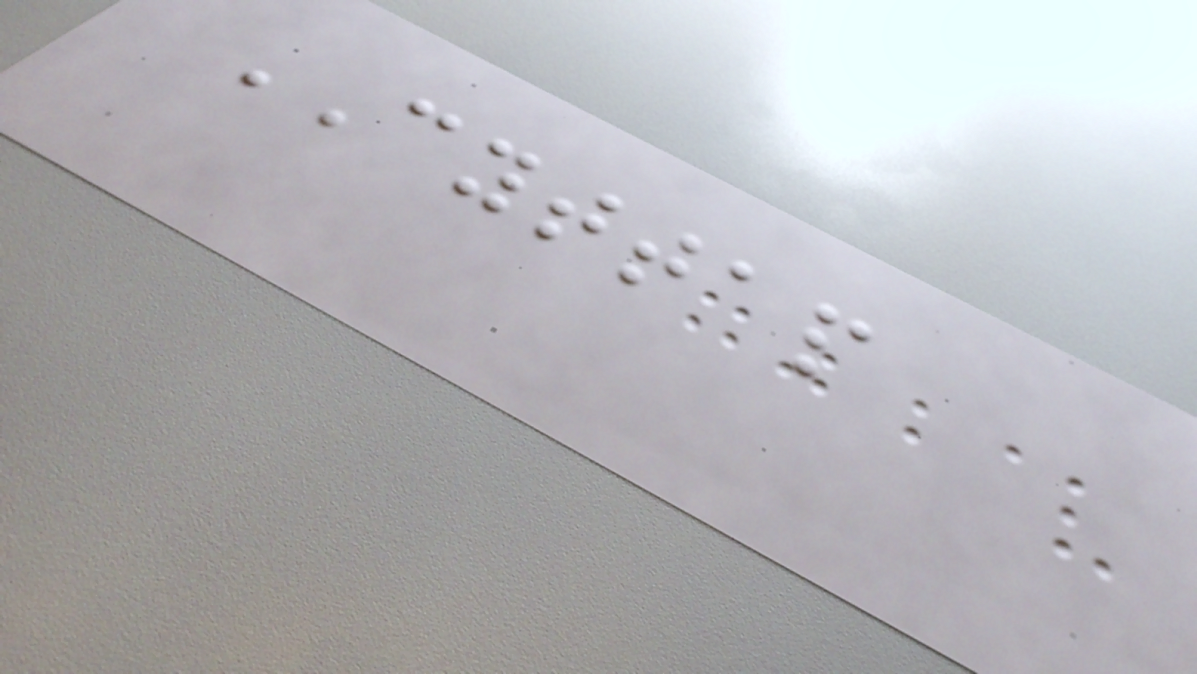CYTTAP
